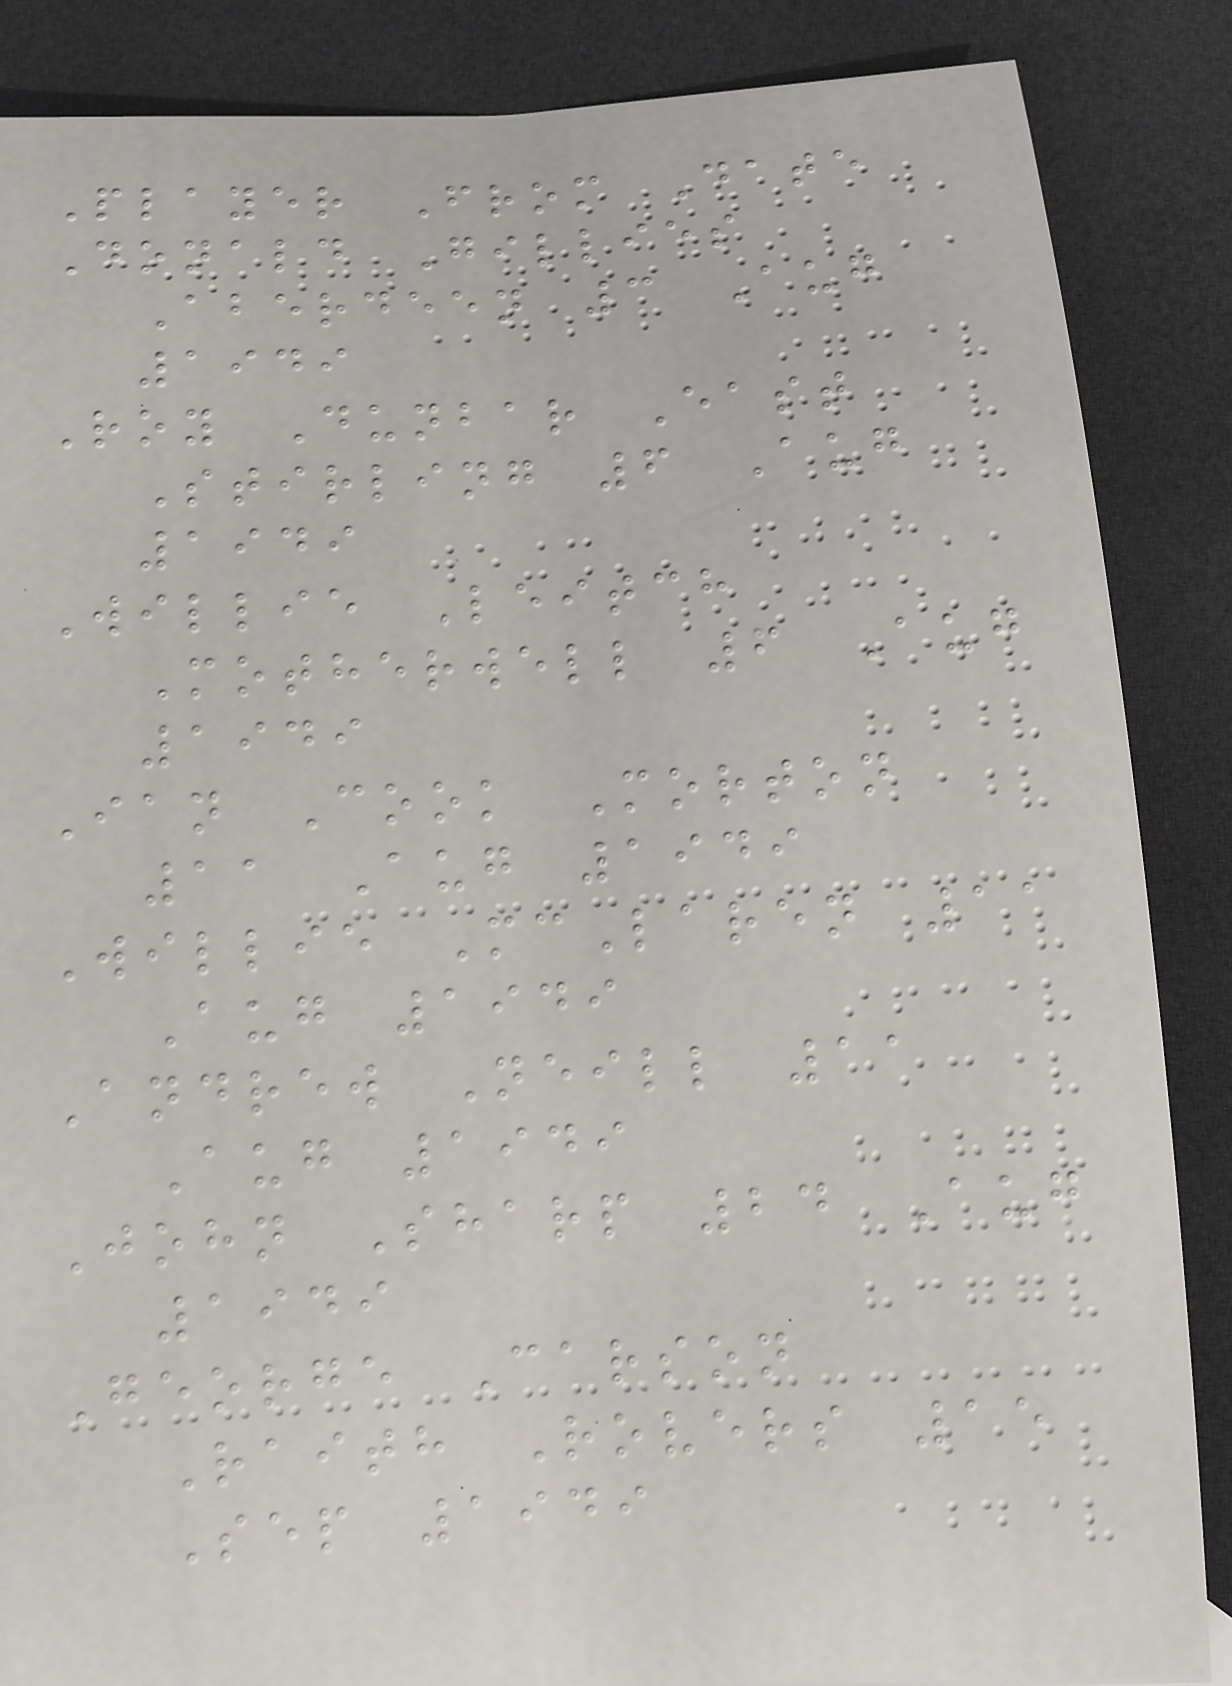Player From Date
Donald Gillies
Aberdeen 3 Aug
1949
Roy Dunbar East
Stirling 6 Aug
1949
Willie Leitch
Motherwell 6 Aug
1949
Ian Cook Morton
11 Aug 1949
Willie McLaren 11
Aug 1949
Andrew Neill 11
Aug 1949
John Sharp 24 Aug
1949
George Carson
Raith Rovers 15
Sep 1949
